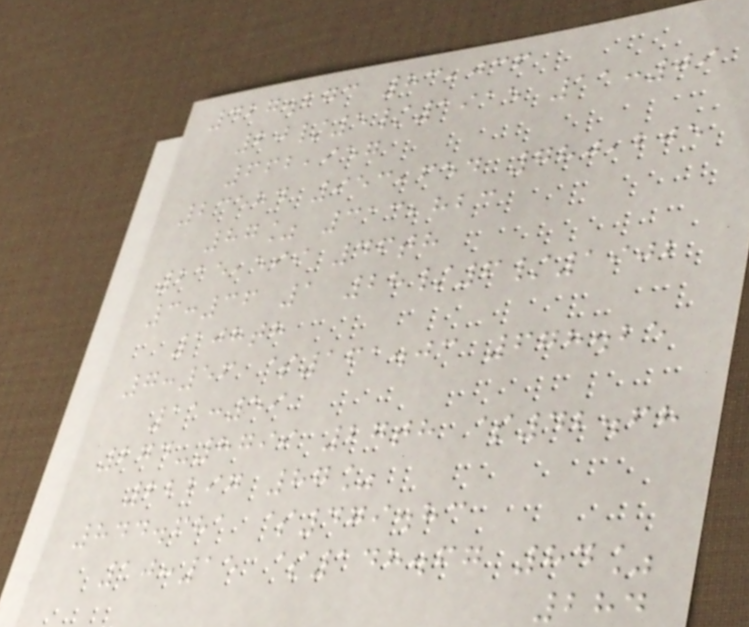427.273 83,036
20/5/1915 11:09
662,957
23584 953,654 780,205
87% 313,823
215,599 46th
3:36 1 28/6/1902
108th
7:56 $161.03 678.25
11:59
274-8799 27th $42.68
22297 87%
844.681 $479.83
10:15 $148.67 84%
284
